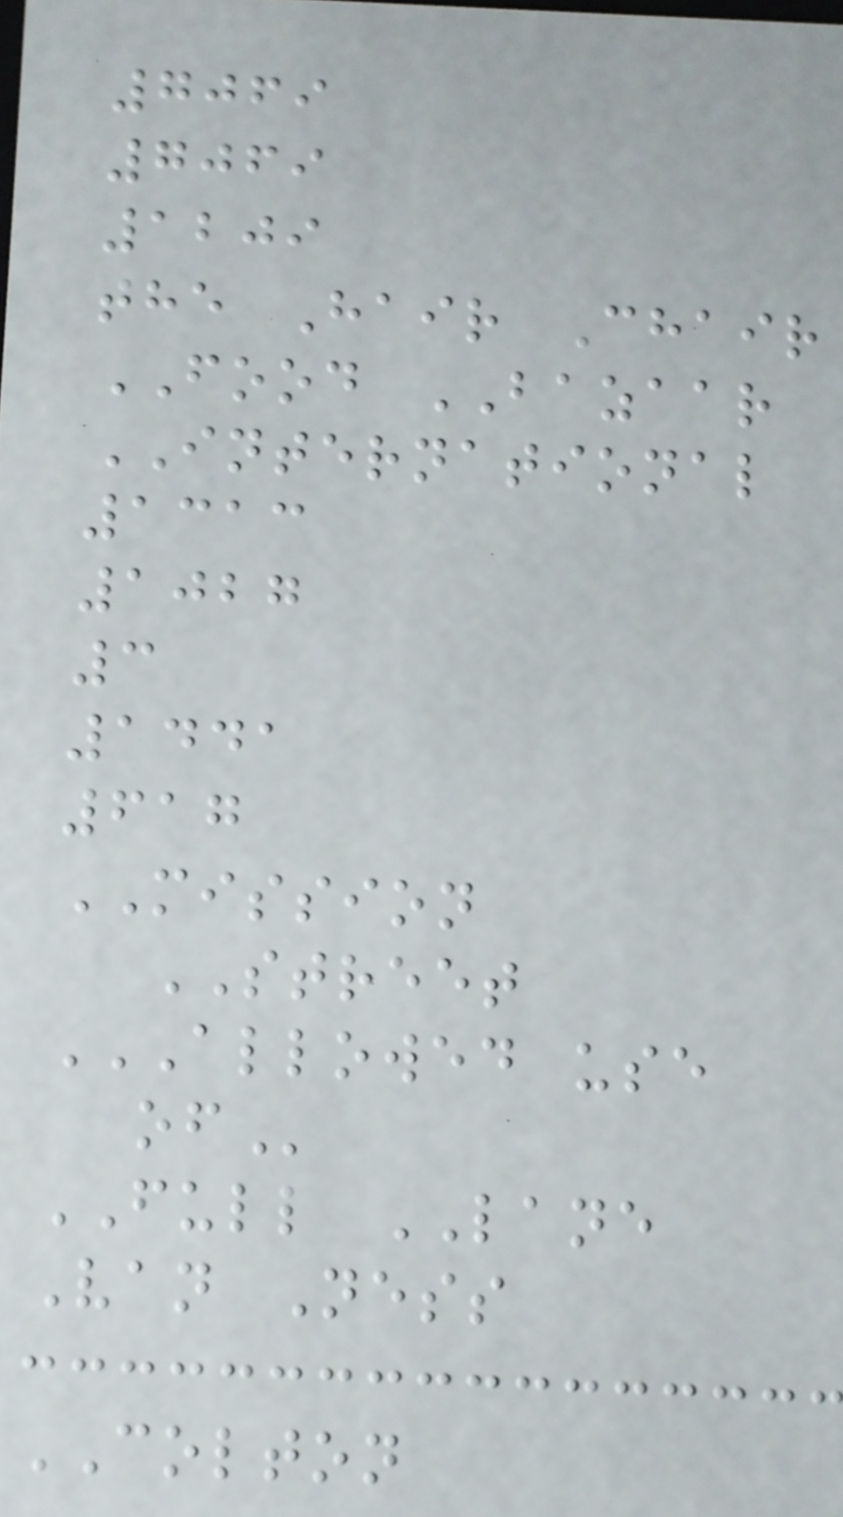7069
7069
1209
the Hair Chair
FOOD BAZAAR
INTERNATIONAL
1313
1027
3
1441
617
MISSION
STREET
ALLOWED USE
OF
FULL LANE
Van Ness
COLTON
